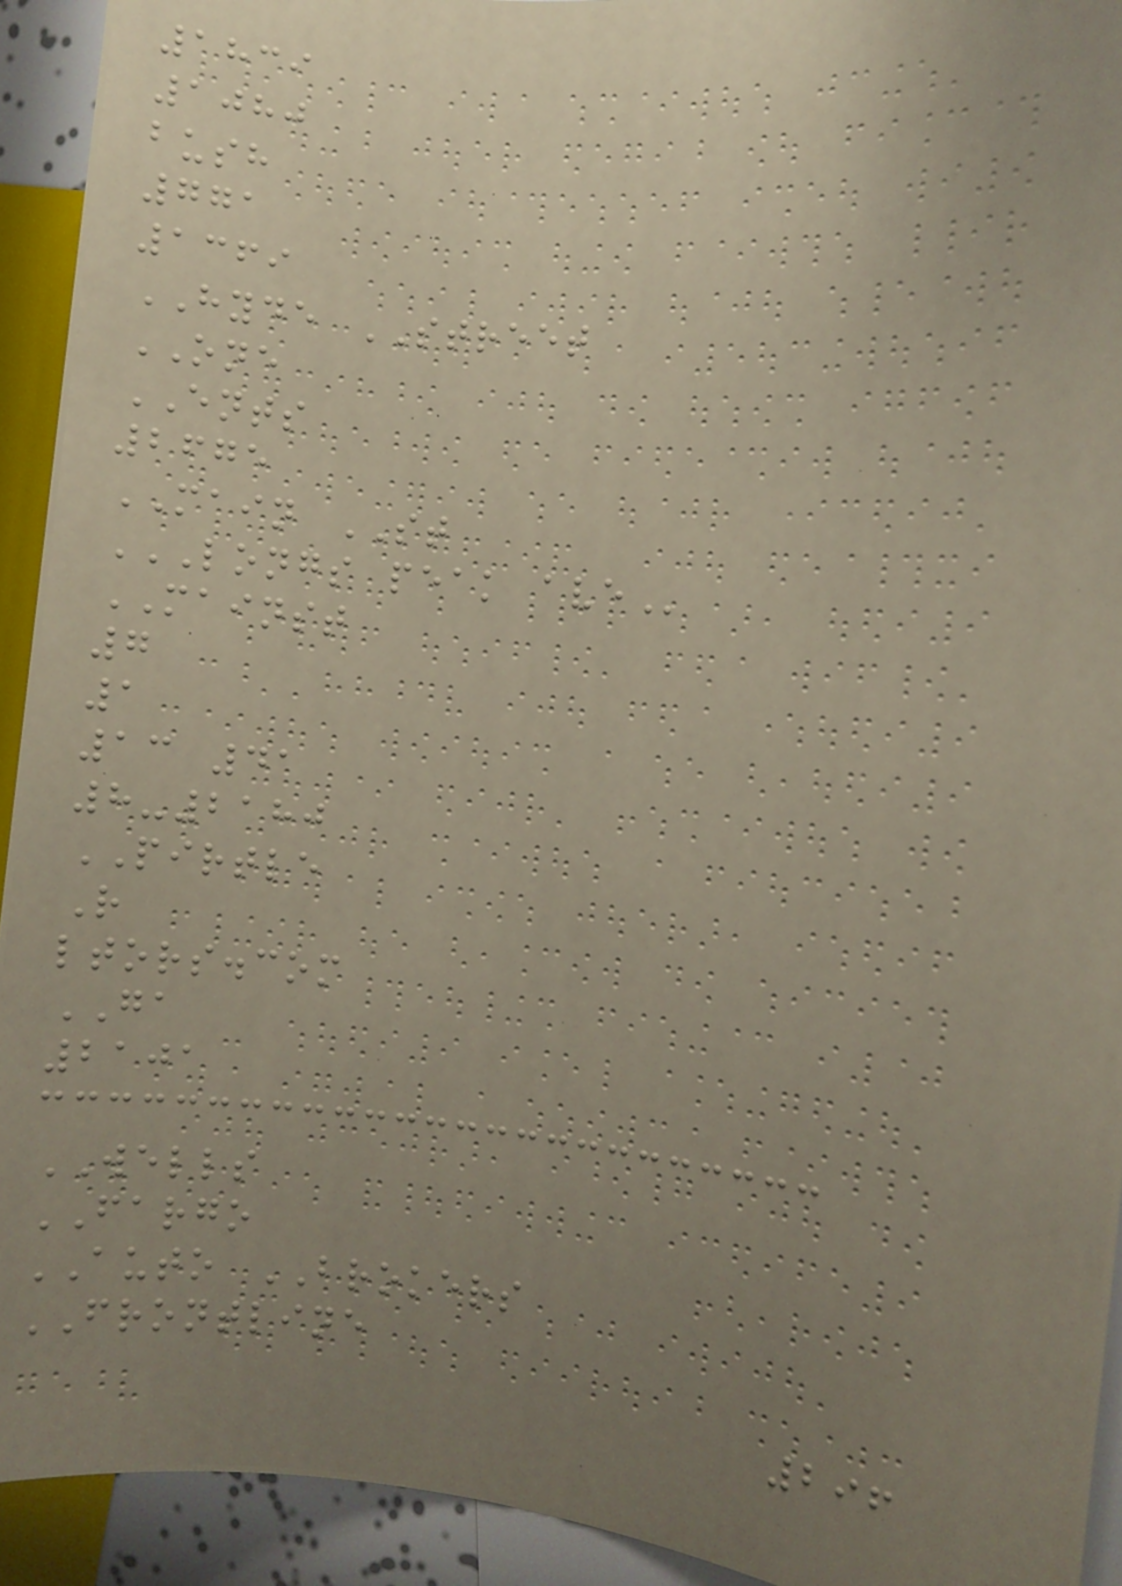1839
1080
bush
771
1369
HYDE STREET
ONE
ENTS
2675
MAIN ST
LONGS PEAK AVE
MAINST
7
1
13 41
8-2180
PIRTLE
R
ltors.com
GA
2101
WELLS
FARGO
AUTO BROKERS
FRONTLINE
296
